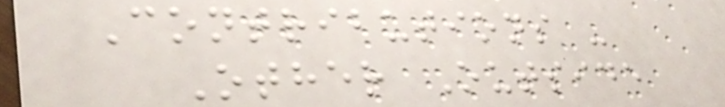Contributions -
Other Outside
